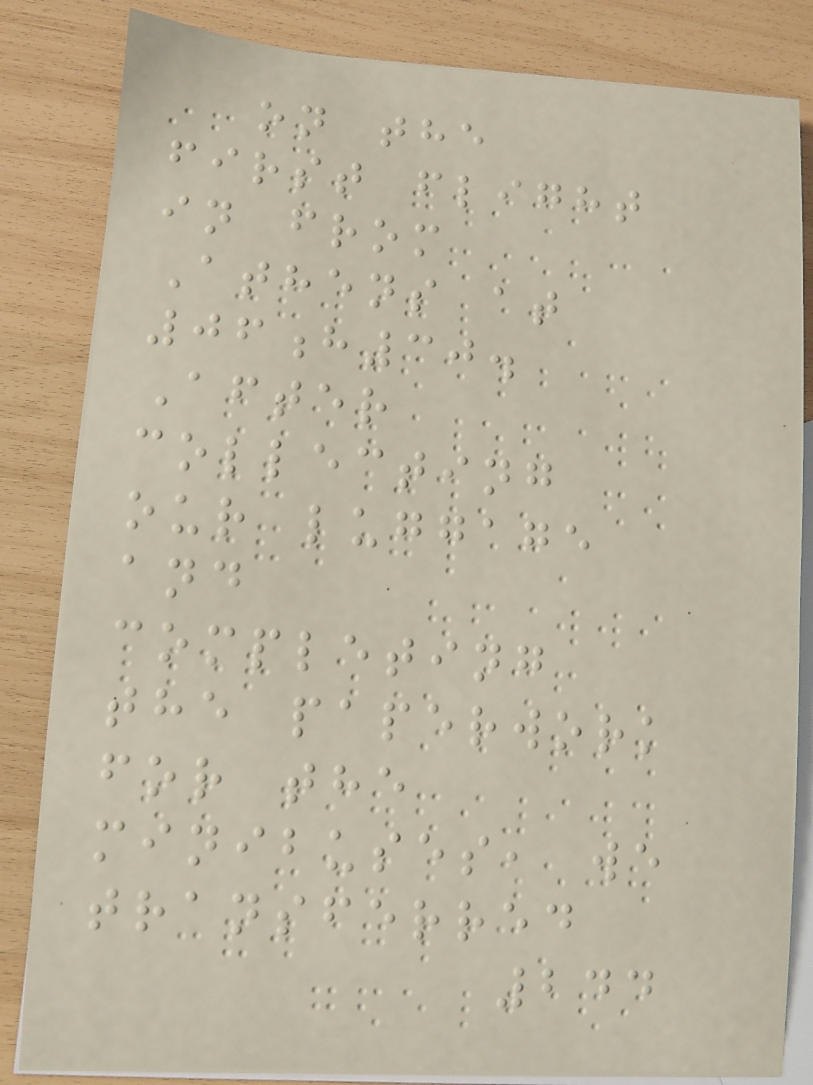on the
first flight
in from
Athens at
06h30.
After
collecting
our luggage
and
completing
the paperwork
for the
minibuses, we
transferred
244
